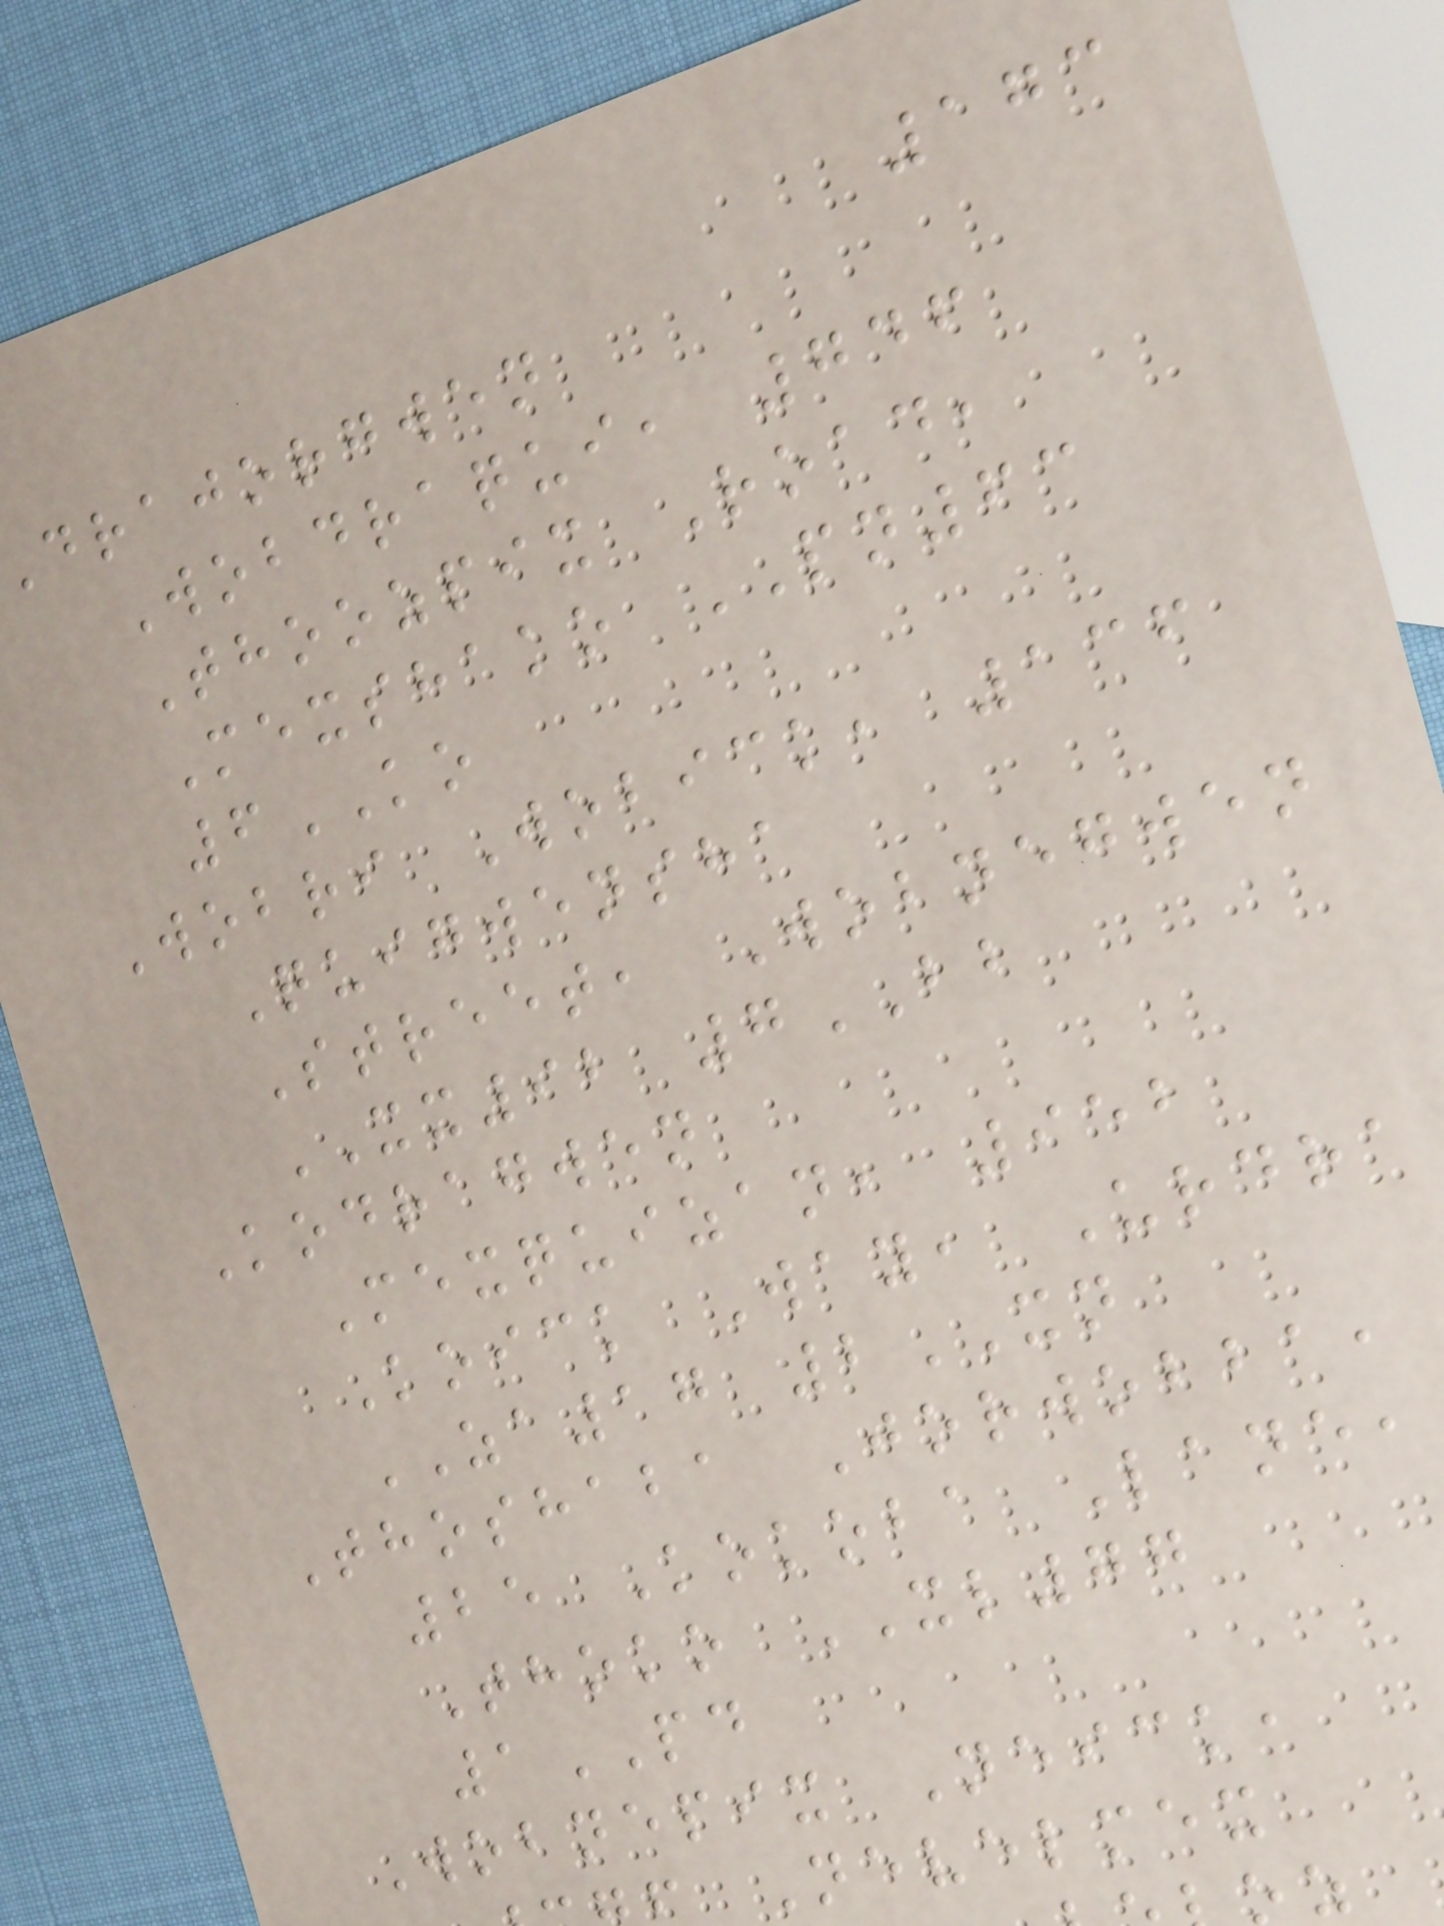173
drajorgwen
Wobdraqui, 746
Thoozpix Road,
Mexshako PN63
6KO
Wobri Wobick, 136
Quigwensha
Street, Wobnegwen
XX92 7BB
Kodragwen
Mexquizan, 952
Koick Way, Urdra
ZA17 2XN
Thoshaba Jorwobba,
25 Kokoba Lane,
Thoko XL77
1PD
Wobnepix Neick,
Nevelmex
